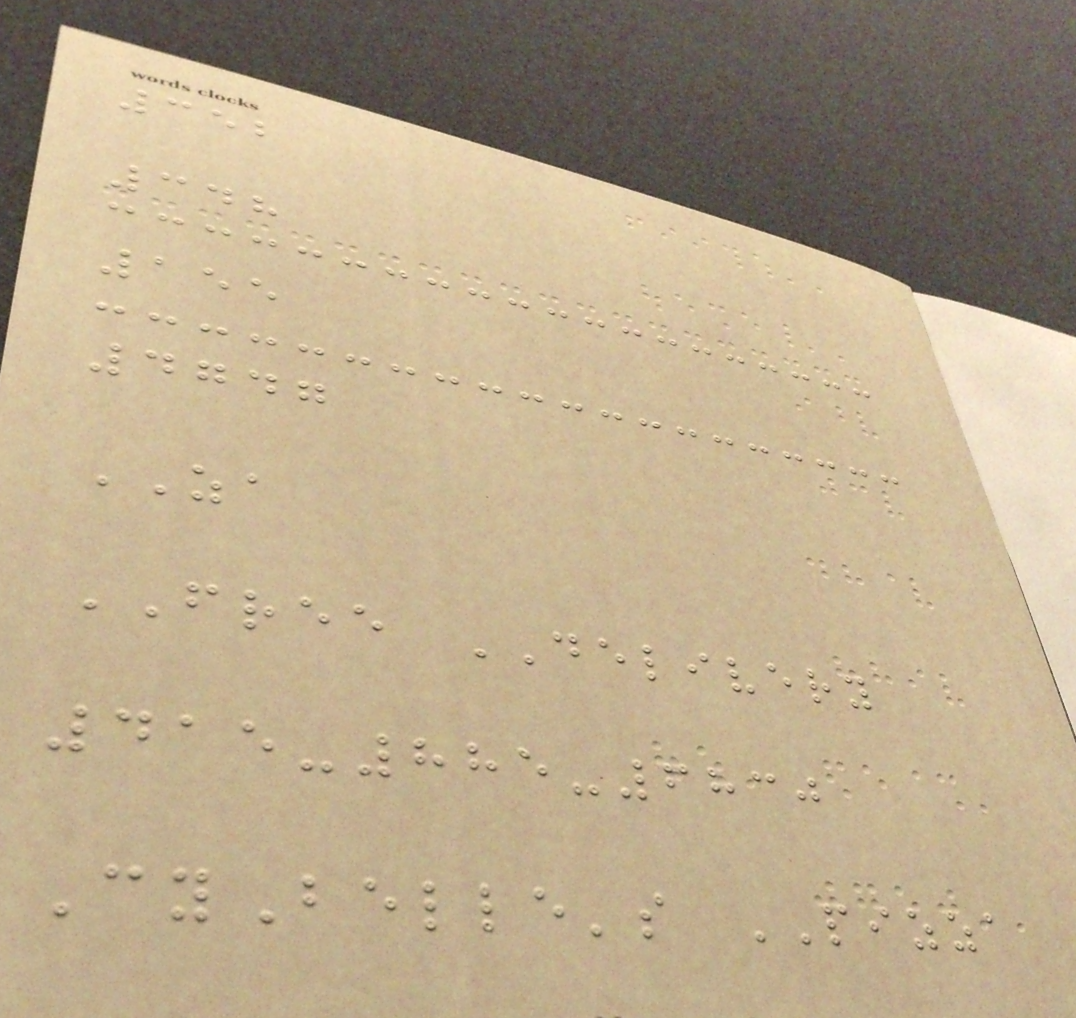352
348
155
4747
ZA
FREE DELIVERY
415-885-6830
CyBelle's PIZZA
